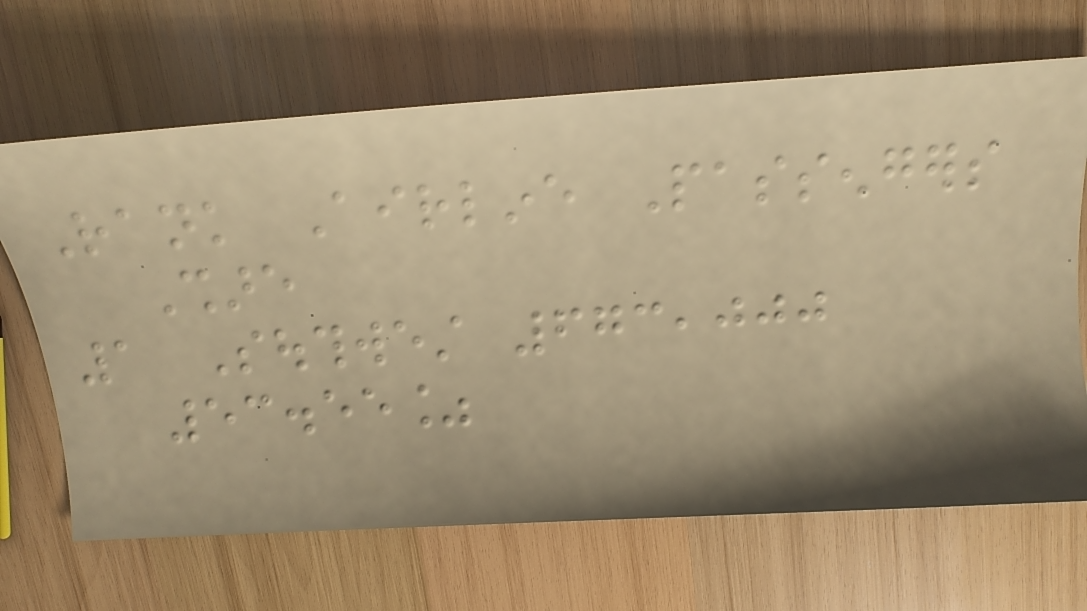Rank Airline Passengers
Share
1 Southwest 673,000
53.55%
